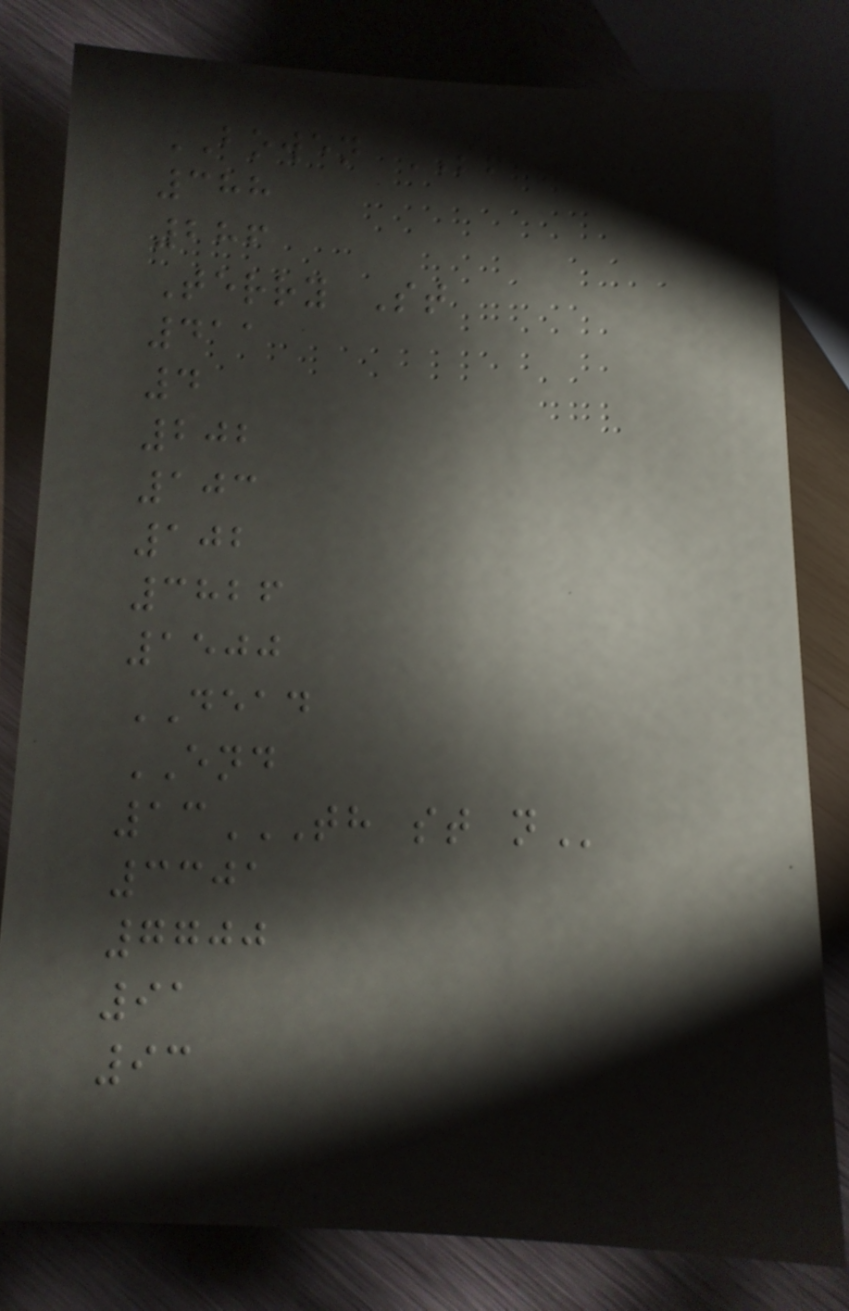BOWEN ST
388
286
Terry St
411
4
202
103
102
3826
1500
DEAD
END
13TH ST N
3301
7700
91
93
